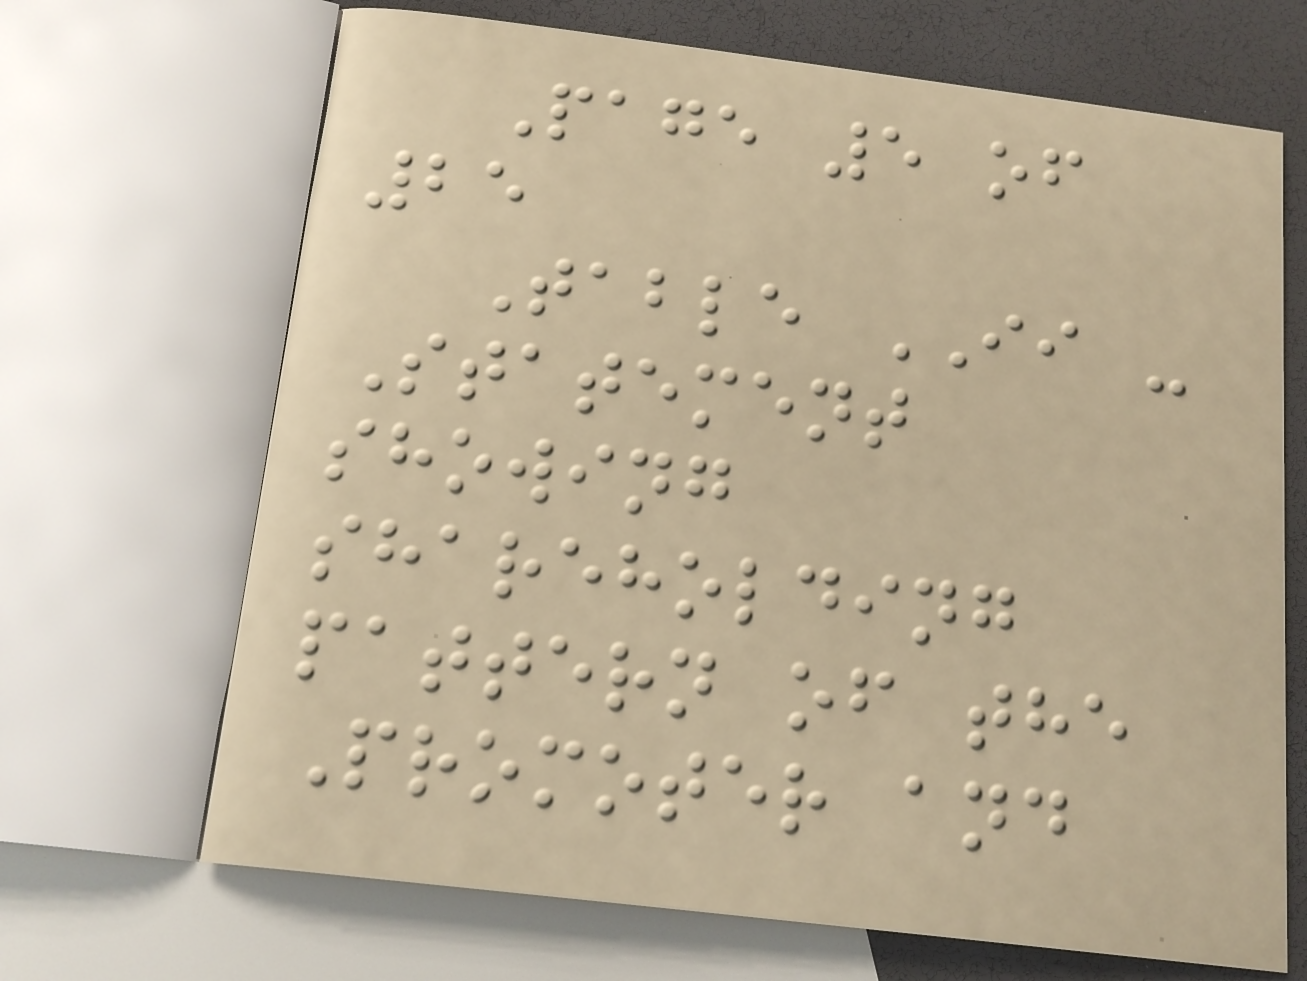Page 5 of
25
Table II -
Statement
showing
shareholding
pattern of the
Promoter and
